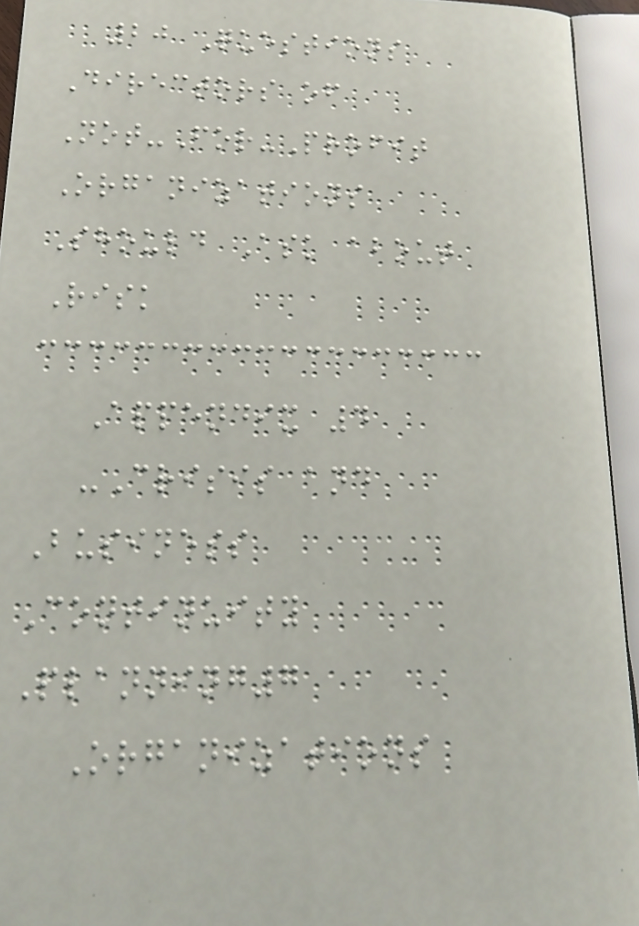20 Questions
Directors of
Not-For-Profit
Organizations
Should Ask about
Risk
Appendix 4
-Crisis and
Business
Continuity
Planning7
Organizations
